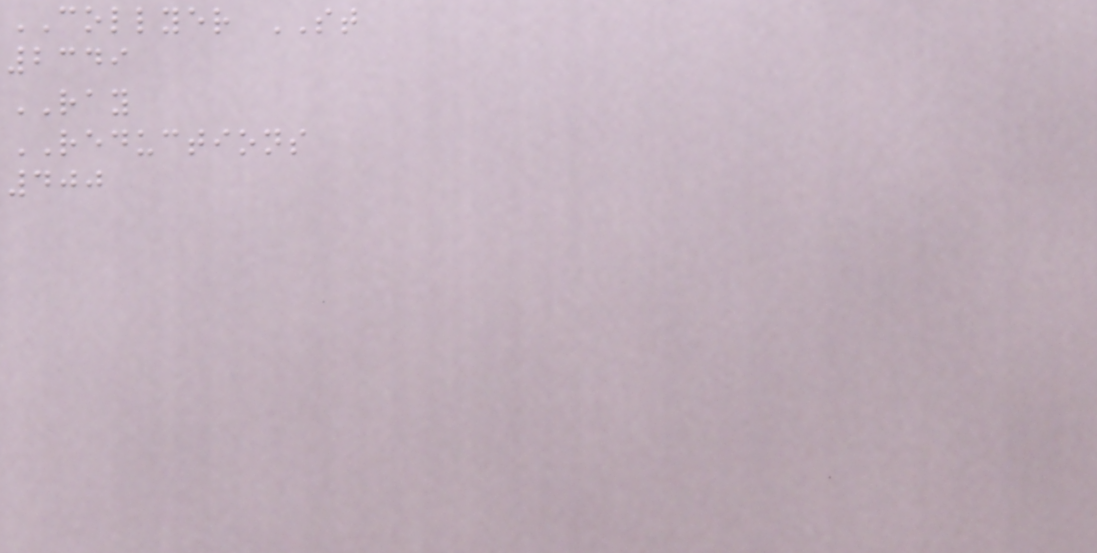COLLYER ST
2349
RAY
REDUCTIONS
400
